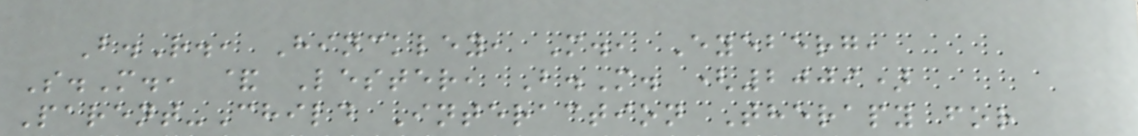B.R., Hinckley, M., Eyeberg,
S.M., & Lester, B.M. (2009)
Parent-Child Interaction Therapy for
